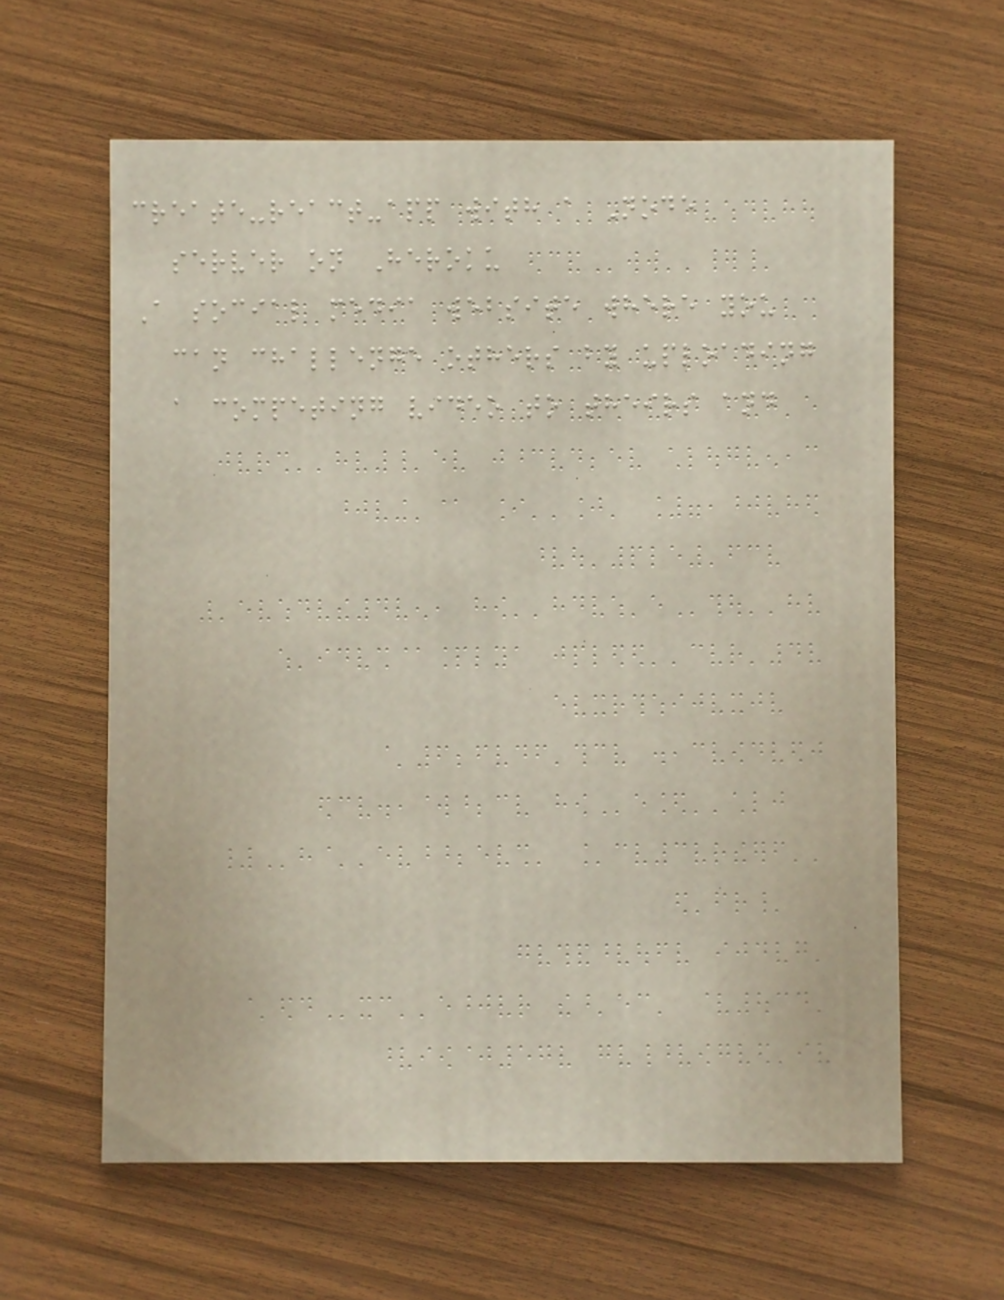create-react-app with a Node
server on Heroku
A social media website where you
can challenge others by uploading
a competing video to theirs and
